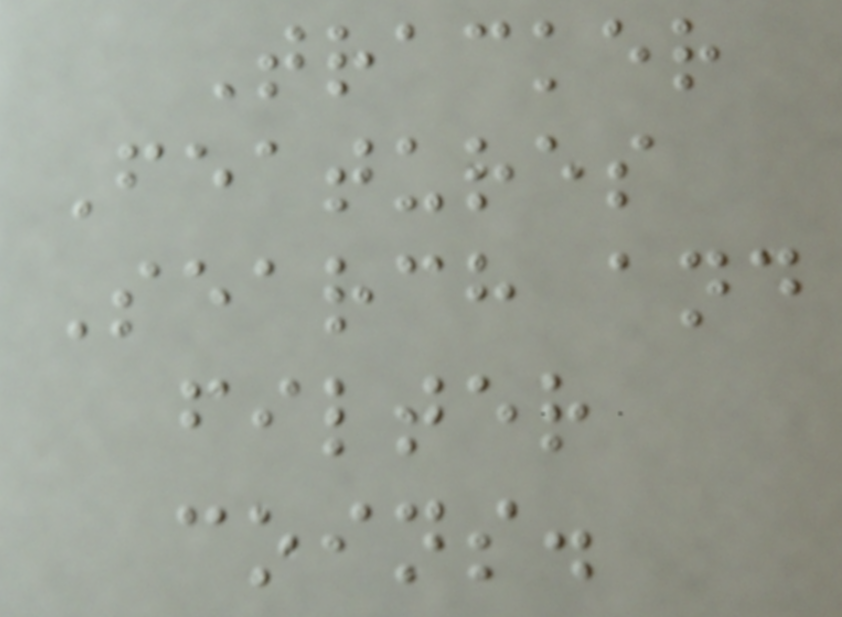Tracker
Features
Search and
filter
coins.
